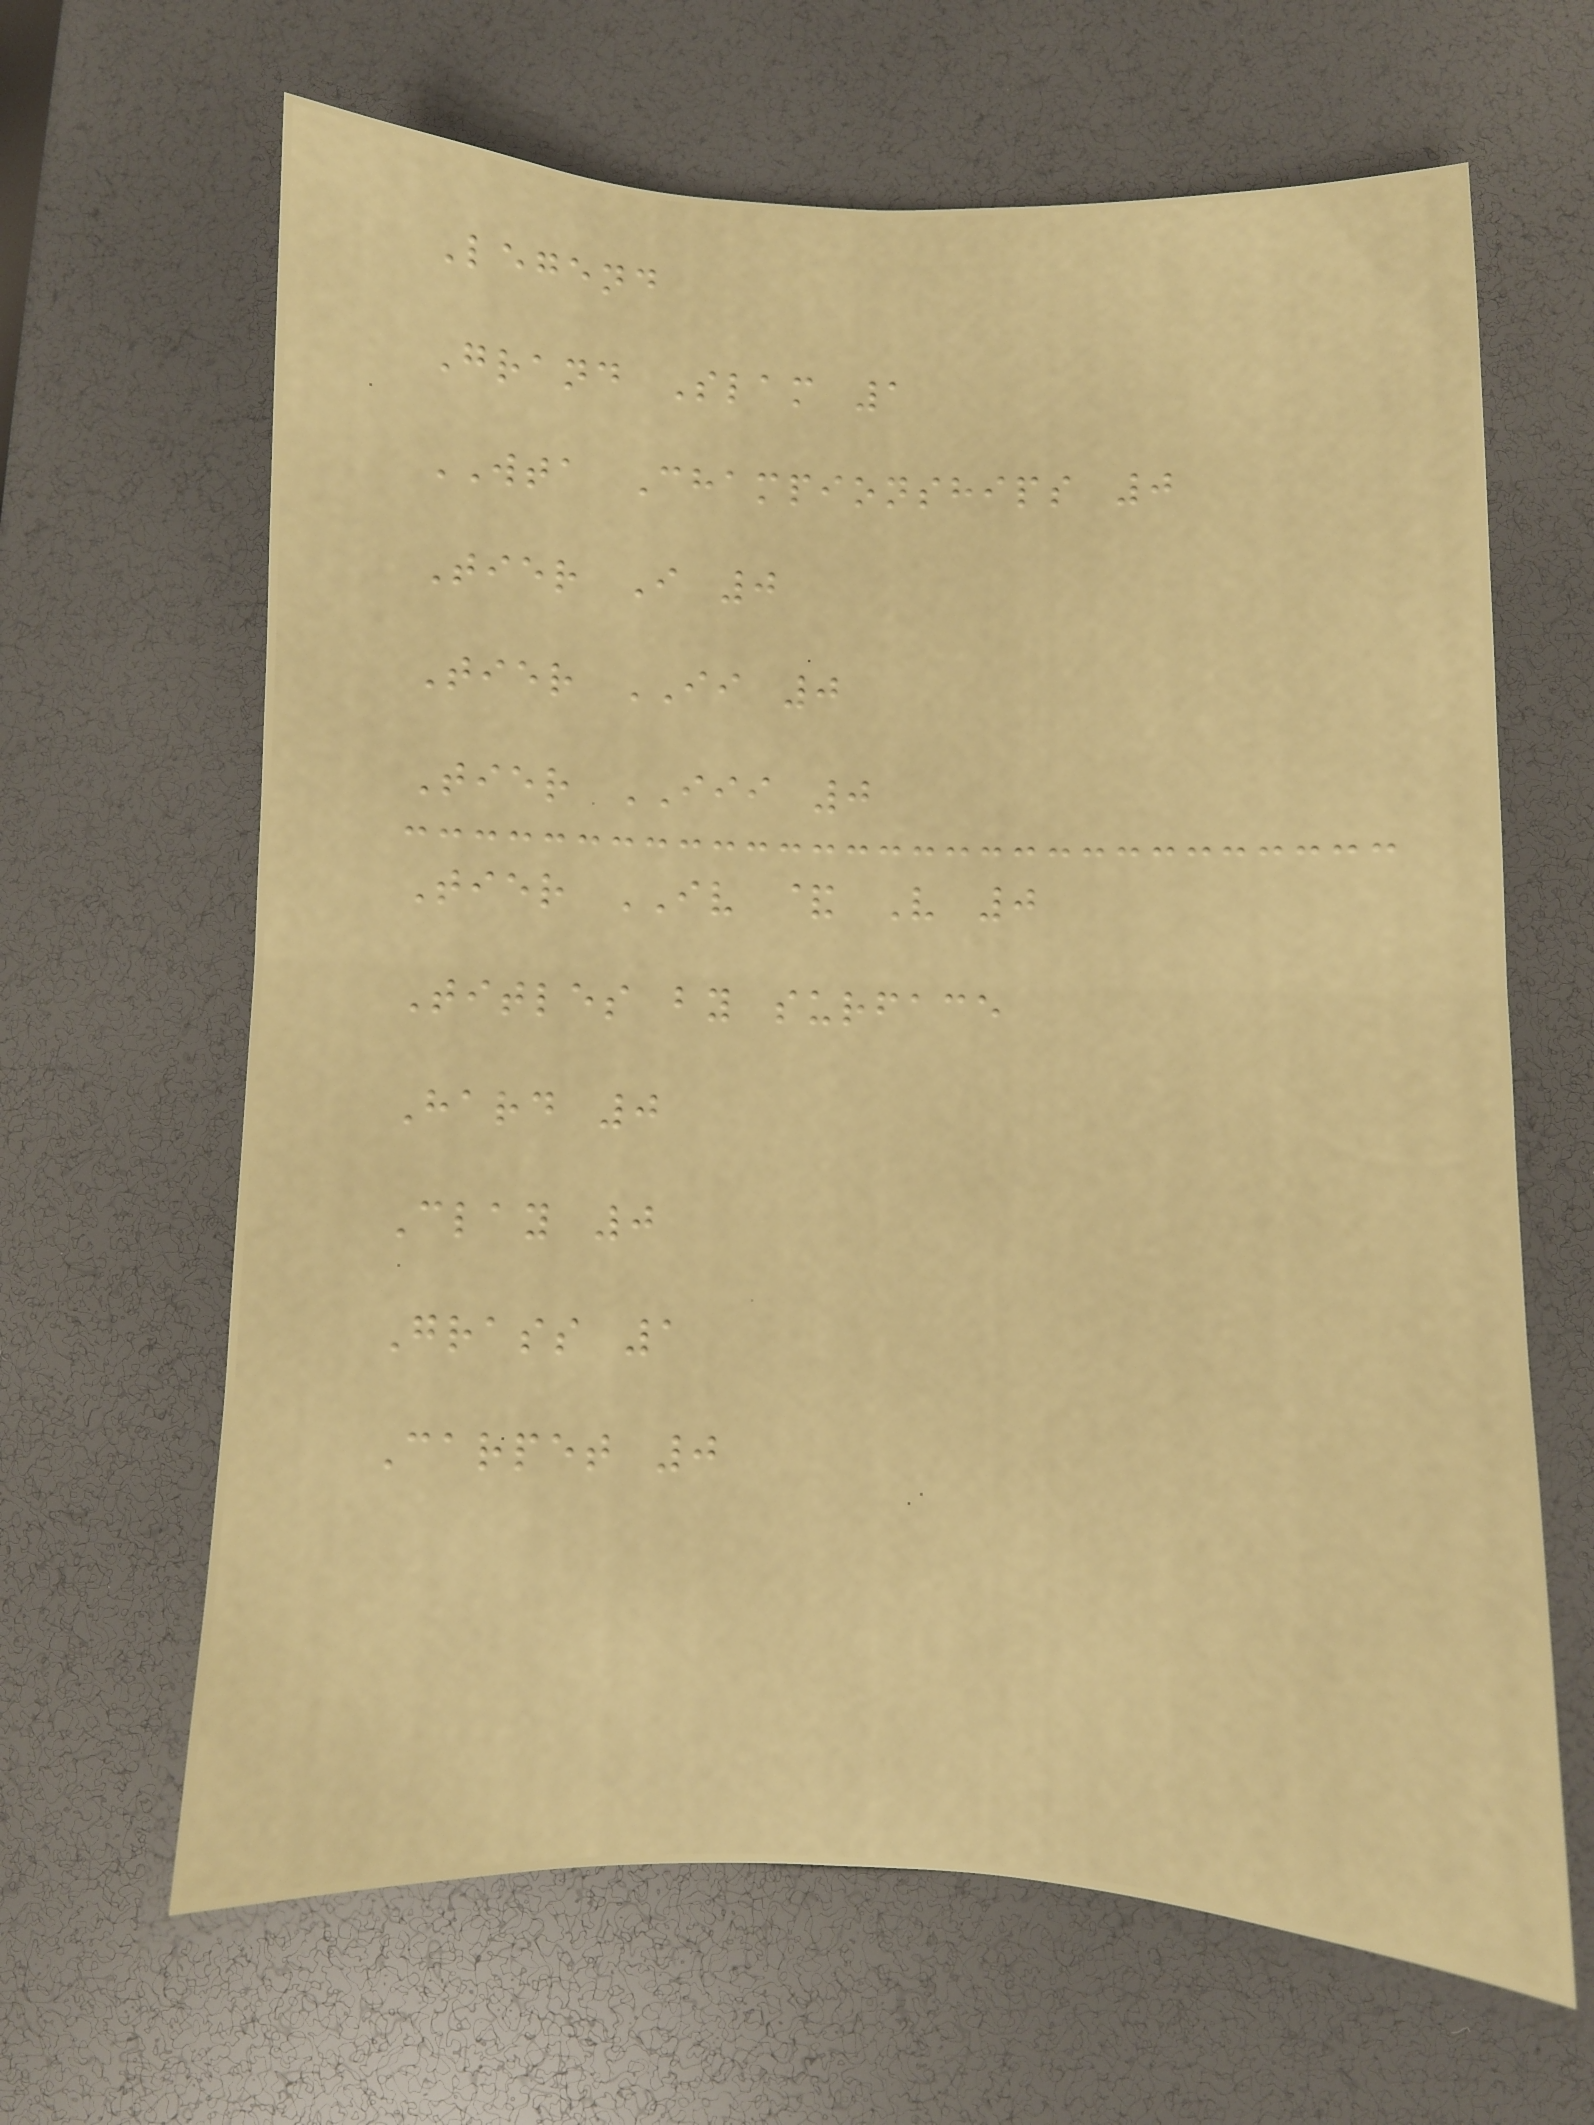Legend
Grand Slam 1
WTA Championships 0
Tier I 0
Tier II 0
Tier III 0
Tier IV & V 0
Titles by surface
Hard 0
Clay 0
Grass 1
Carpet 0
